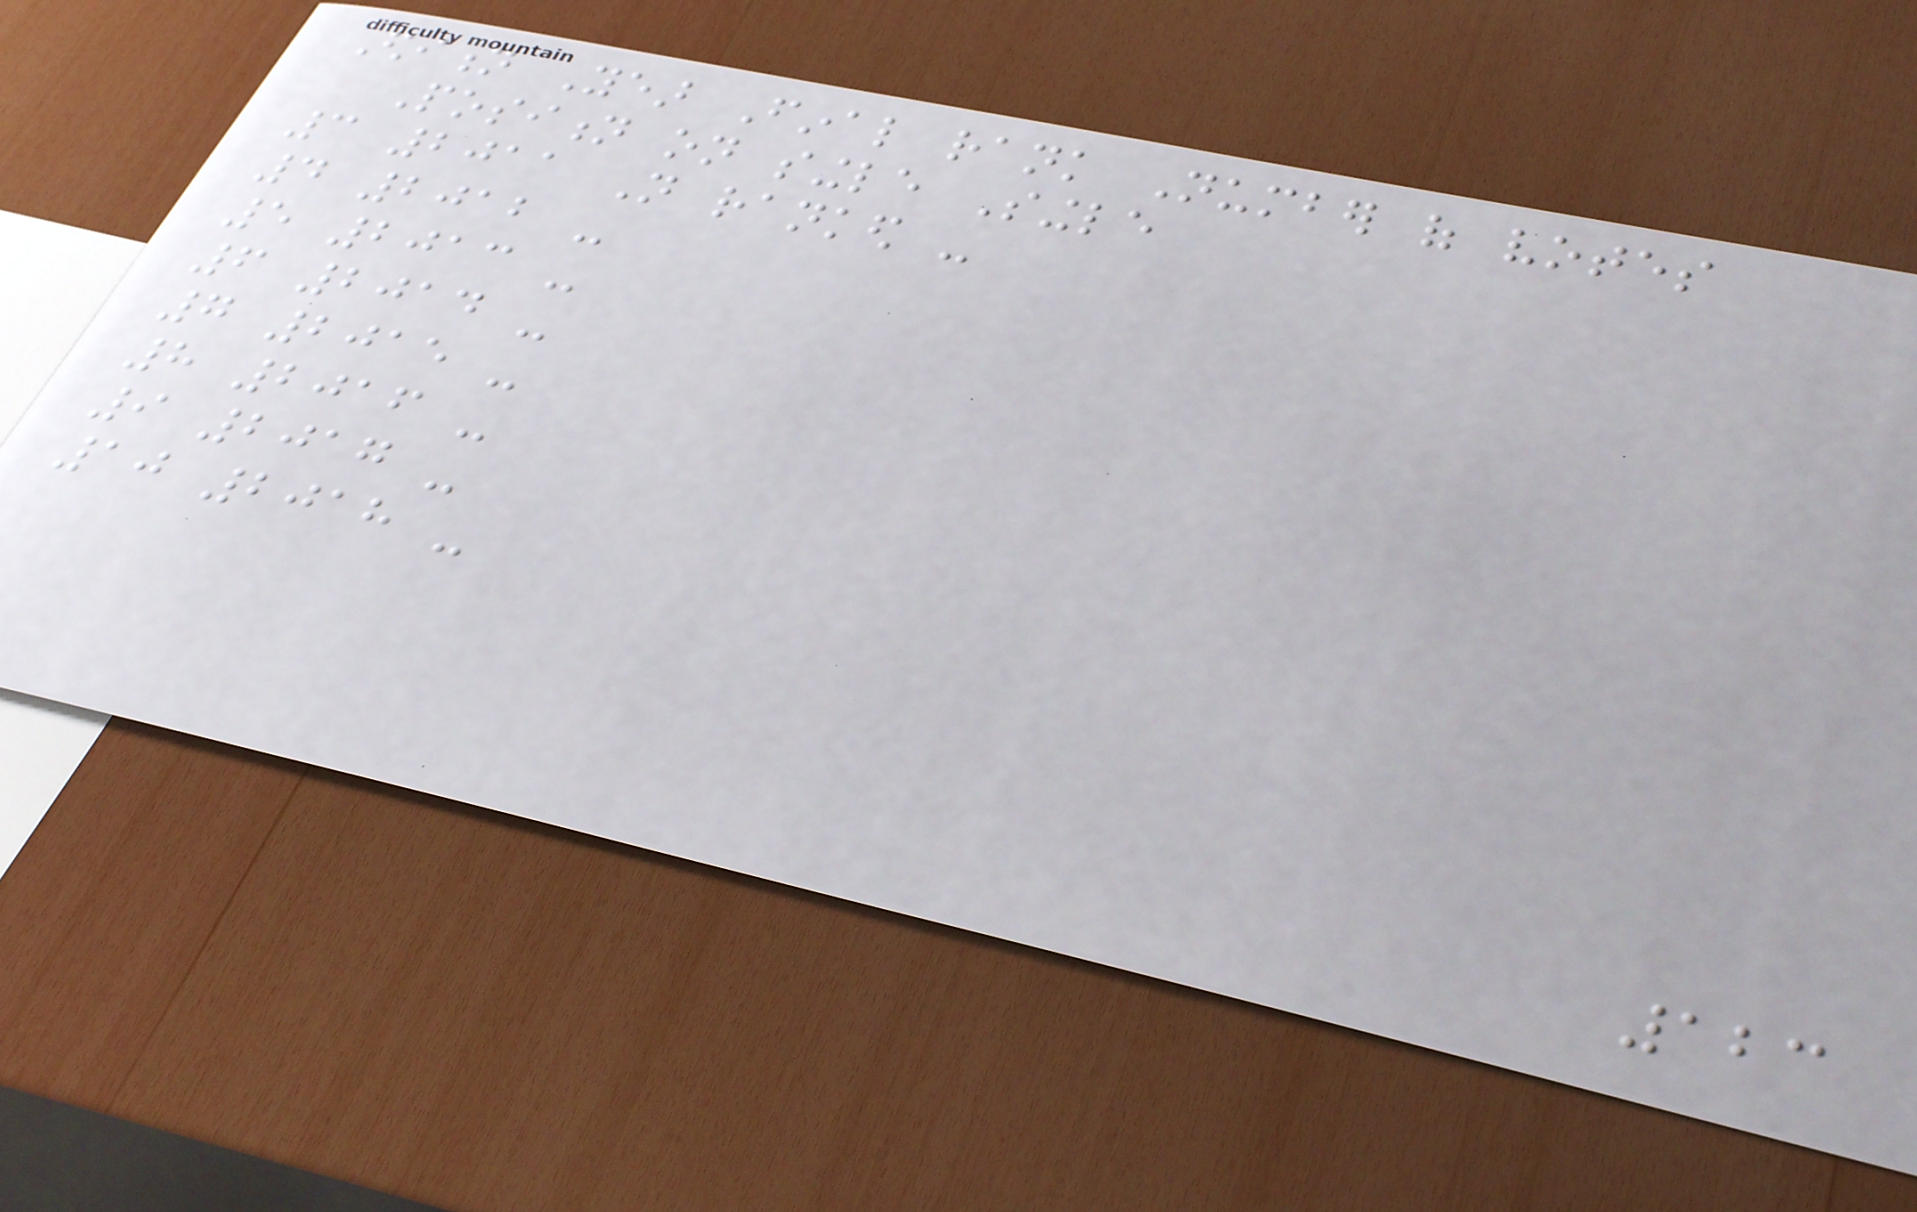Edition Year Final rank Number of votes
Position on single Single
3 2011 Not ranked -
4 2012 -
5 2013 -
6 2014 -
7 2015 -
8 2016 -
9 2017 -
10 2018 -
123
